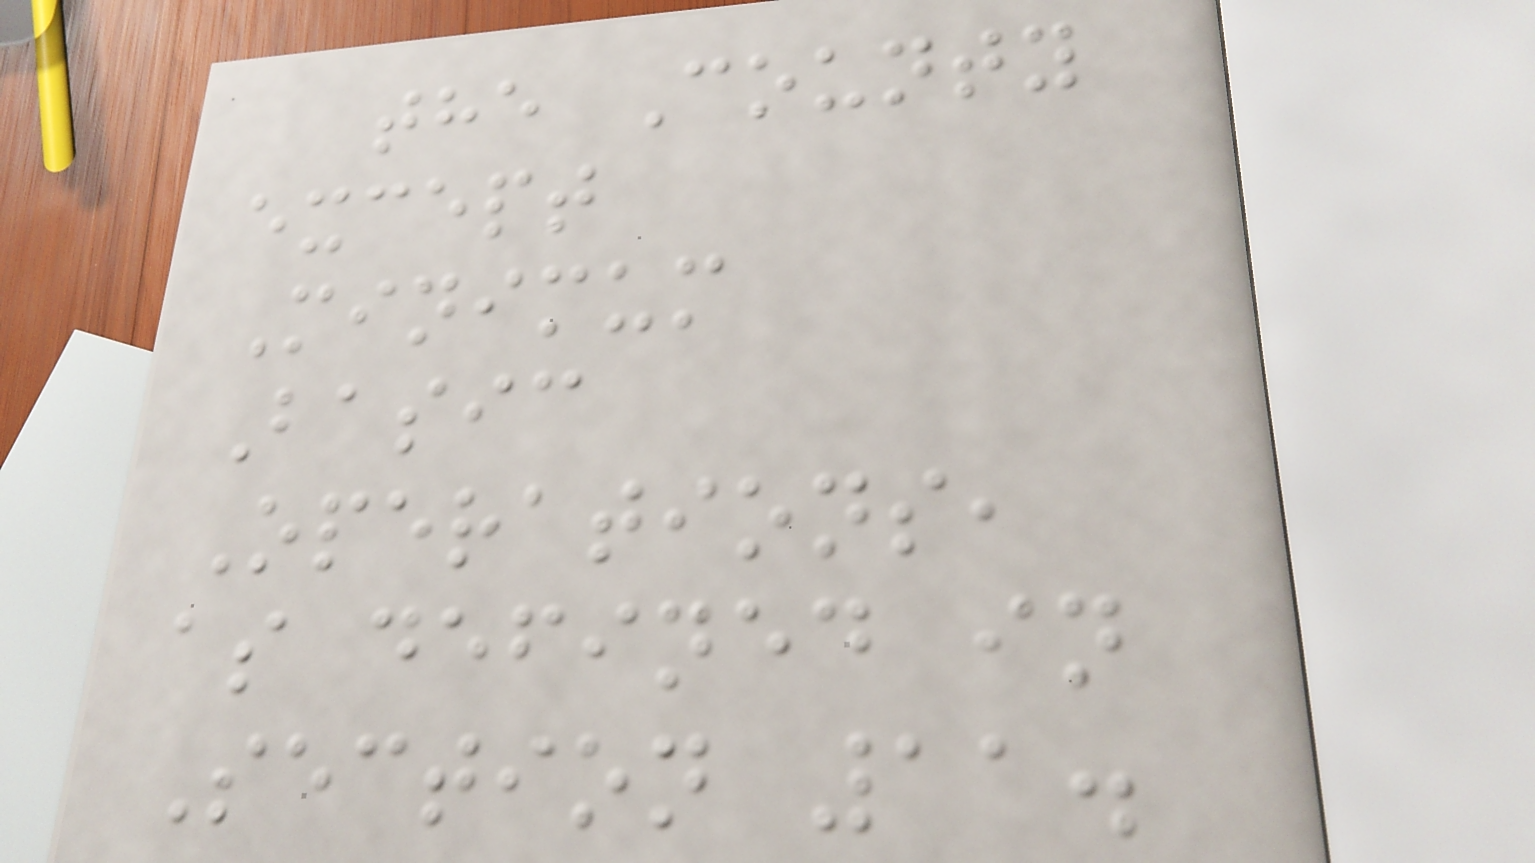the County
except
Minimum
Basic
Operations,
as defined in
Section 11.
